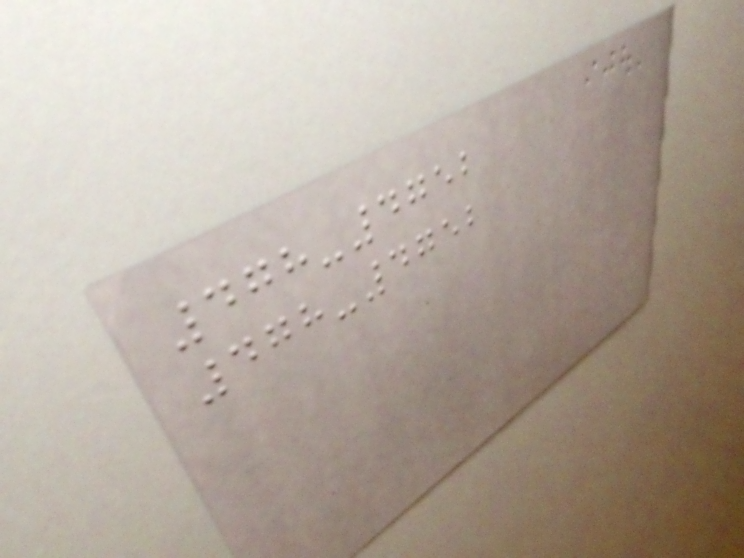478-4752
478-4752
